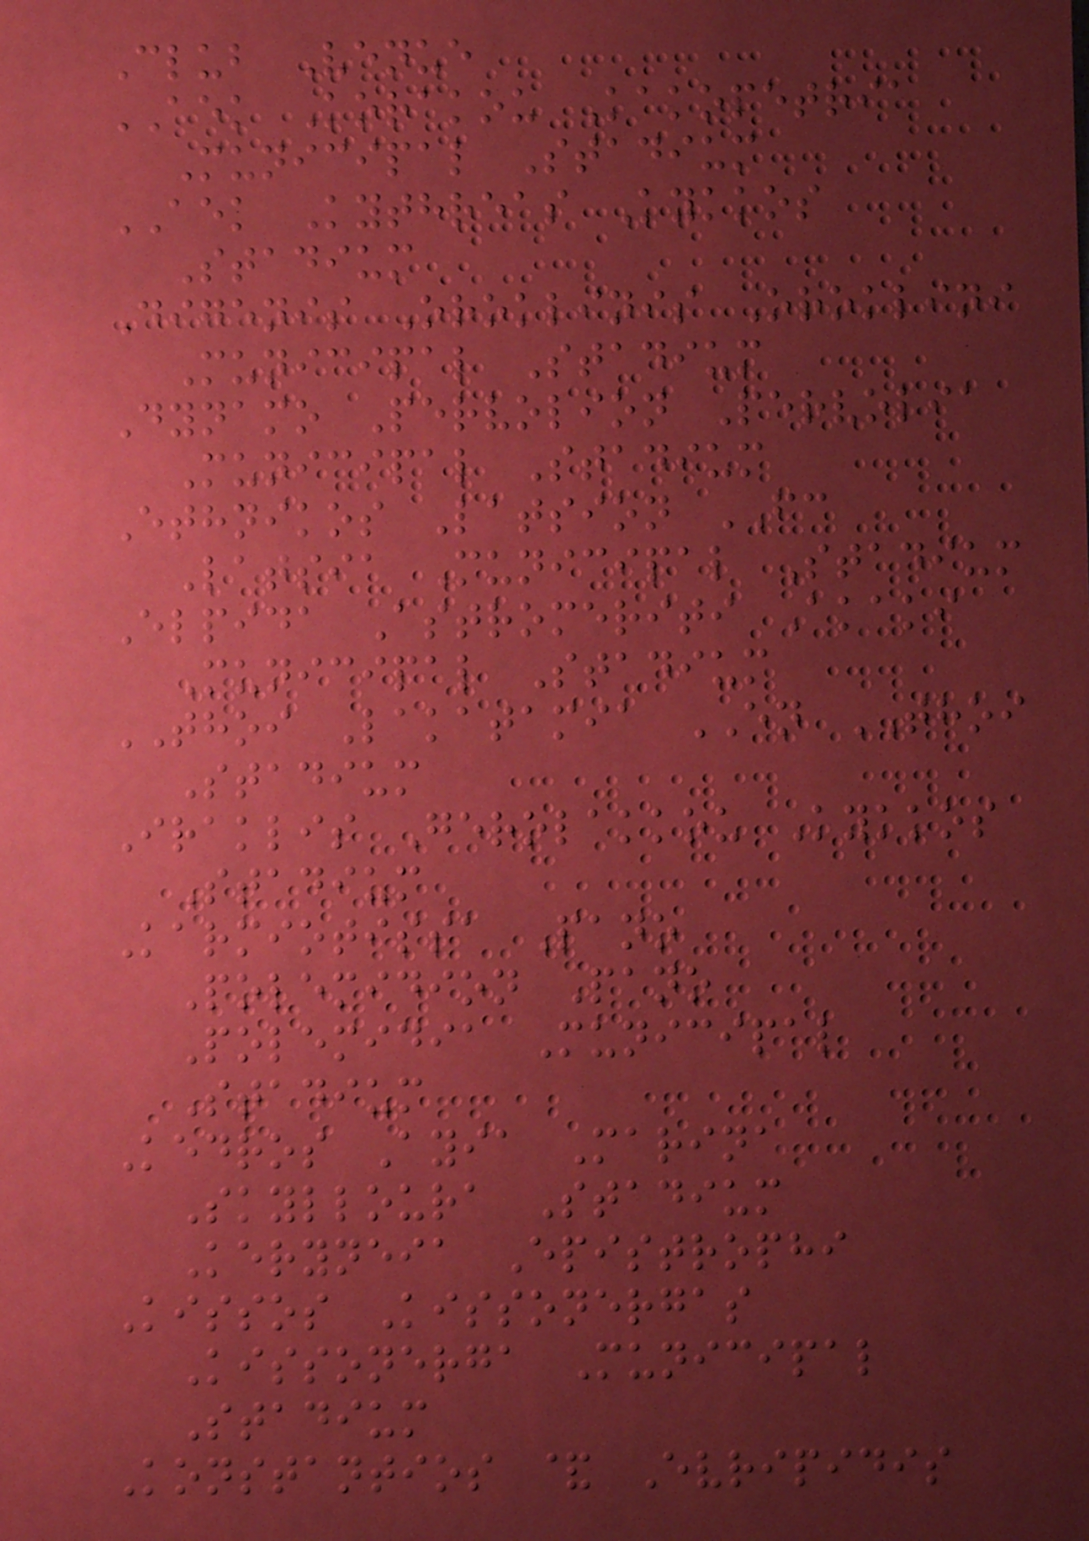Club Venue
AEK Korakou Kakopetria
Municipal Stadium
AEK Kythreas Kykkos
Stadium
Digenis Oroklinis Oroklini
Municipal Stadium
Dynamo Pervolion Pervolia
Municipal Stadium
Ethnikos Latsion FC
Latsia Municipal Stadium
Elpida Astromeriti Akaki
Municipal Stadium
THOI Lakatamia EN THOI
Stadium
Iraklis Gerolakkou Kykkos
Stadium
Karmiotissa Pano
Polemidion Pano
Polemidia Municipal
Stadium
Kedros Ayia Marina
Skylloura Stadium
Keryneia Epistrophi
Kissos Kissonergas
Kissonerga Municipal
Stadium
Konstantios & Evripidis
